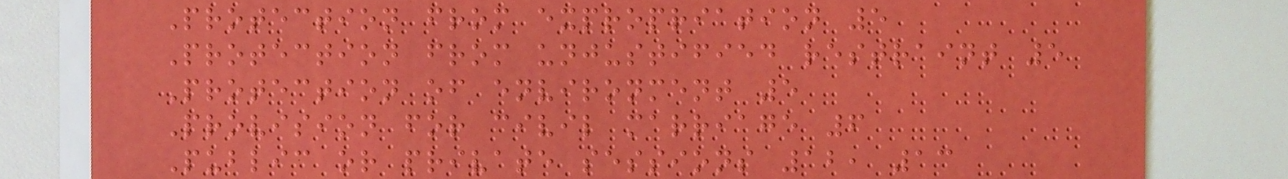Protection from expropriation 5
Protection from unjustified restraint 5
Protection of environment 5
Provision for civil marriage 6
Public or private sessions 12, 13
